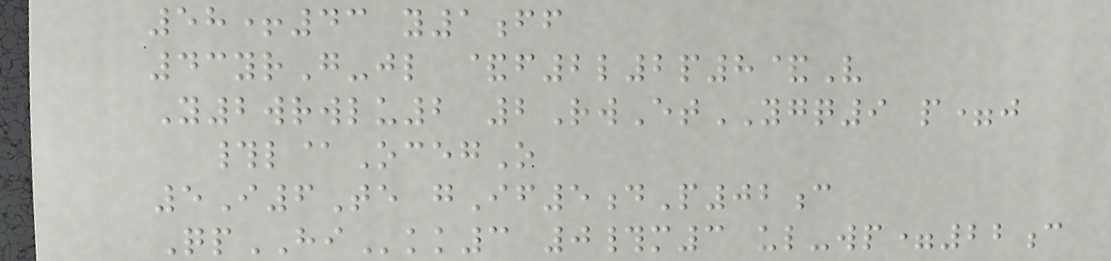58+43 y1ff
43yrG-jl &f2l2p8&V
Y2wrwlu2 2RwEtYGQ9 p=j
#l@OcegO
5I6Te gIf5dP02c
QpHIkk3 0#m3 ul-wp=22c
